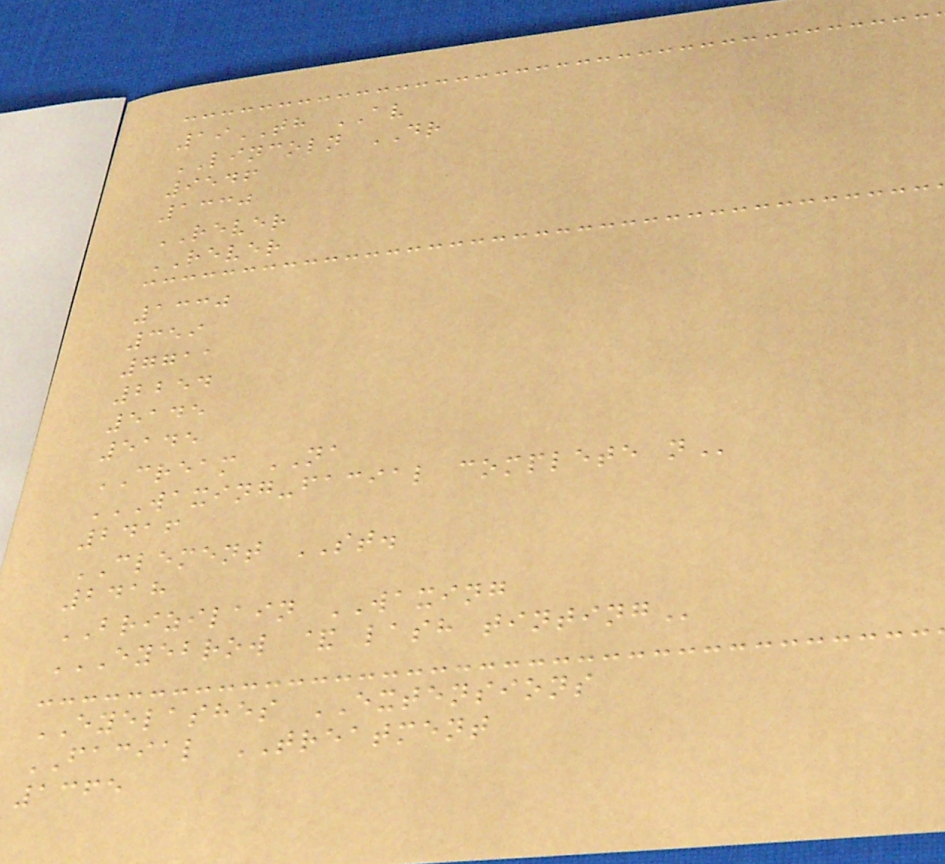19TH AV
LINCOLN DR
9546
1330
REVER
REVER
1330
359
7711
2254
5145
5145
CREAM NA
WAXING-FACIAL COMPLETE N
2416
CLEMENT ST.
2418
BRIZILAIN WAXING
EYEBROW & LASH TINTING
EYELASHES EXTENSIONS
FACIAL TREATMENT
1365
